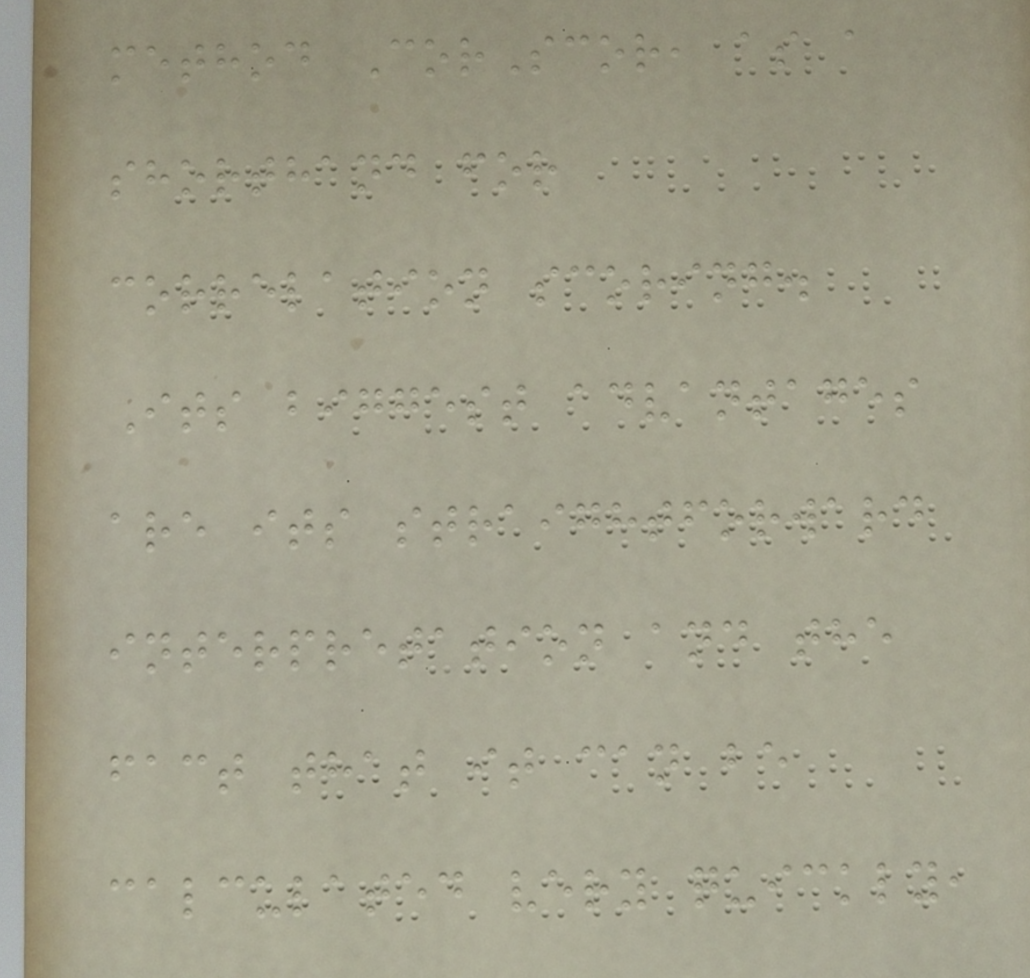method CorScor, as a
shorthand for
correlation scoring.
Its biggest advantages
are its straightforward
interpretation and the
fact that it can be
calculated very quickly,
